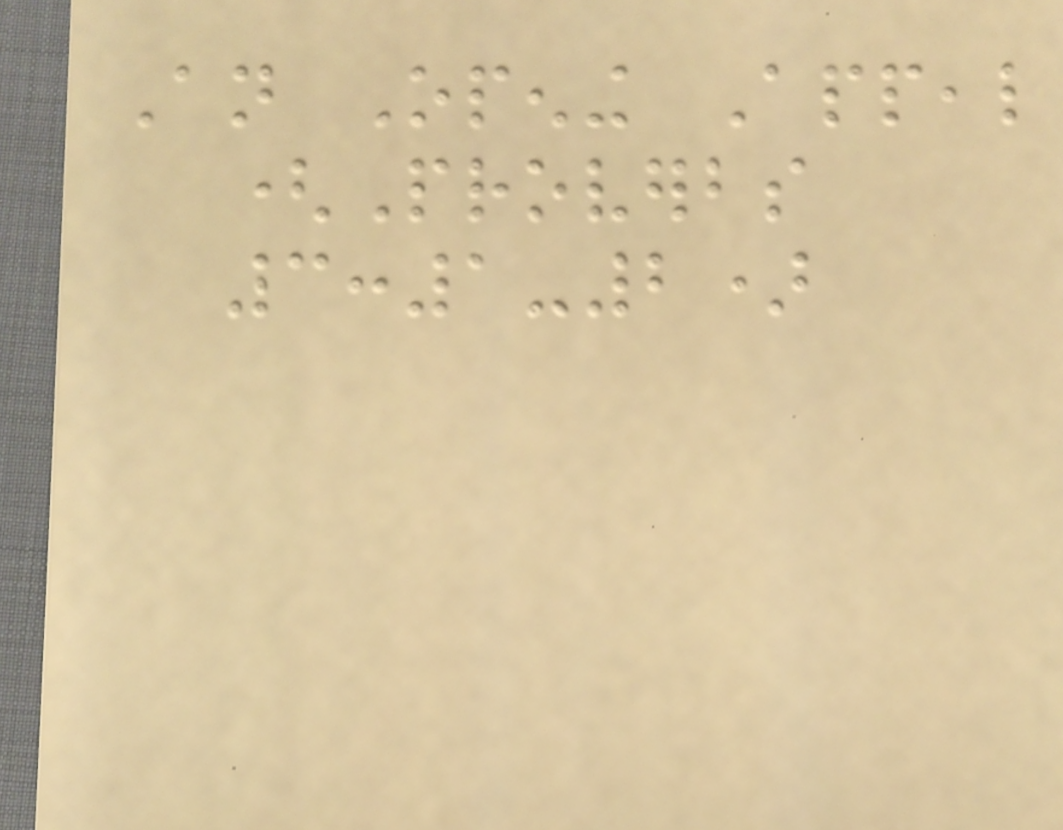An Opening Appeal
(Proverbs
3:1-2)
